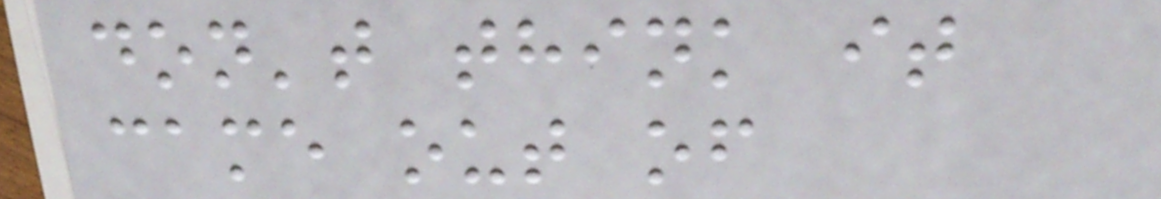don't think it
came out of
